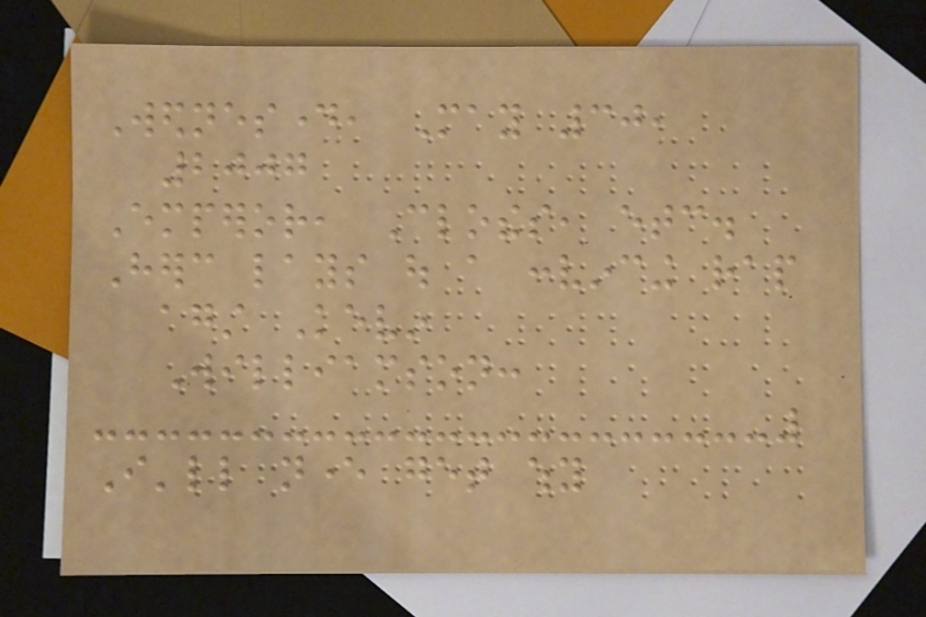Wednesday, May 30,
2007
Emperor, Clothes, etc.
Herc lays out a convincing rap
against Kevin
Williamson:
I'll never get why
